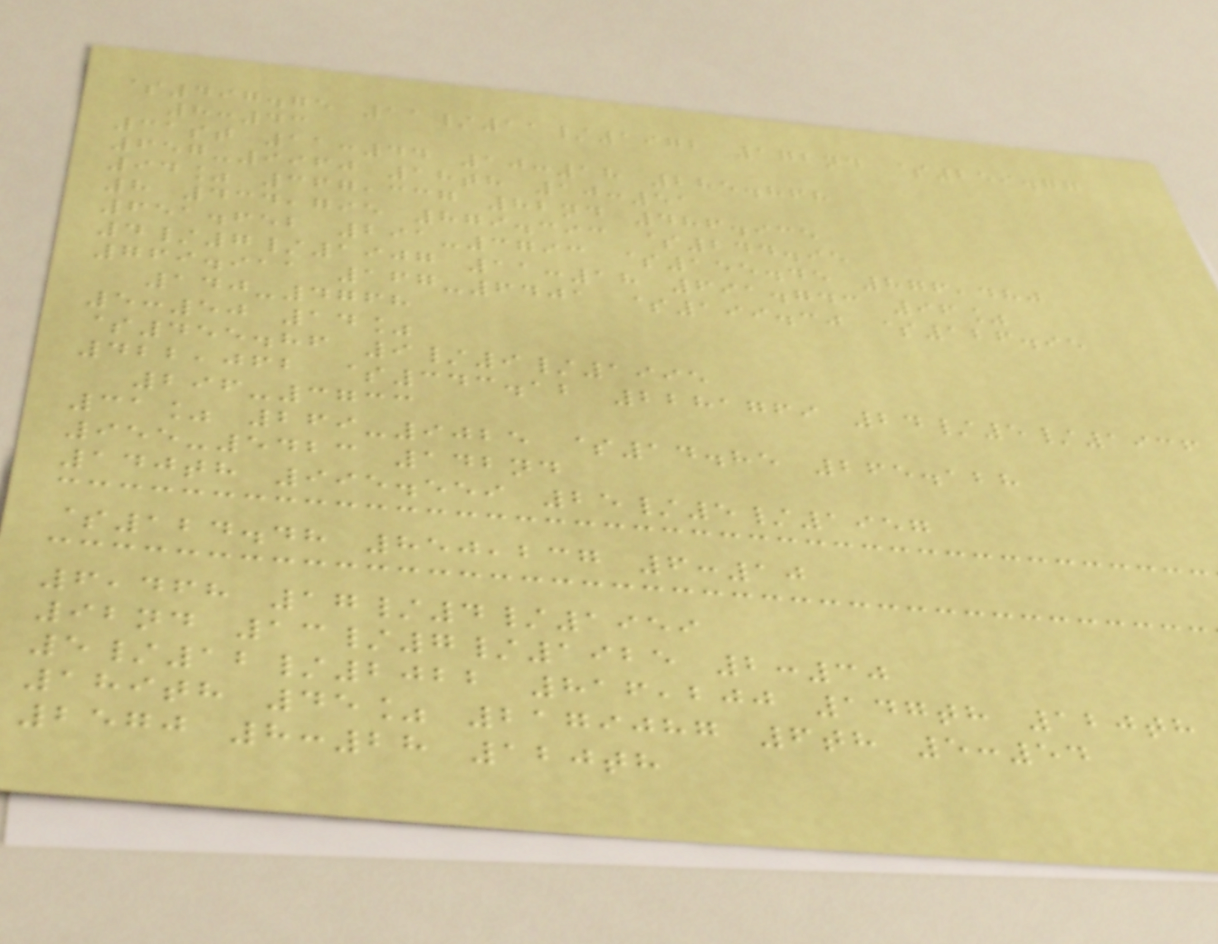$497.75 11/11/1972 172nd $259.77
8:43
31st 11:44 10:18 285.868
657-9960 18th 10:51
94% 367,337 82nd 486.935
8 434,795 879.393 $244.95
651.652 291-3793 $155.45 876,480
4/7/1907 11:18 691.743 96%
769.911 167-6401 $199.30 $126.95
140-4768
5:50 14%
$455.86 9/9/1995
422,062 $343.12 2281769 24/5/1936
296-3733
31% 269-9025 $14.85 265.128
955-5423 142nd
140th 995.559 25/5/1957
$124.48 850,237 6:10
6,468 17/4/1959
92nd 13/7/1925 2:30
5/12/2022 816,200 147th 120th
189th 45% 2179087 6th 5:54
2570 8:28 120th
